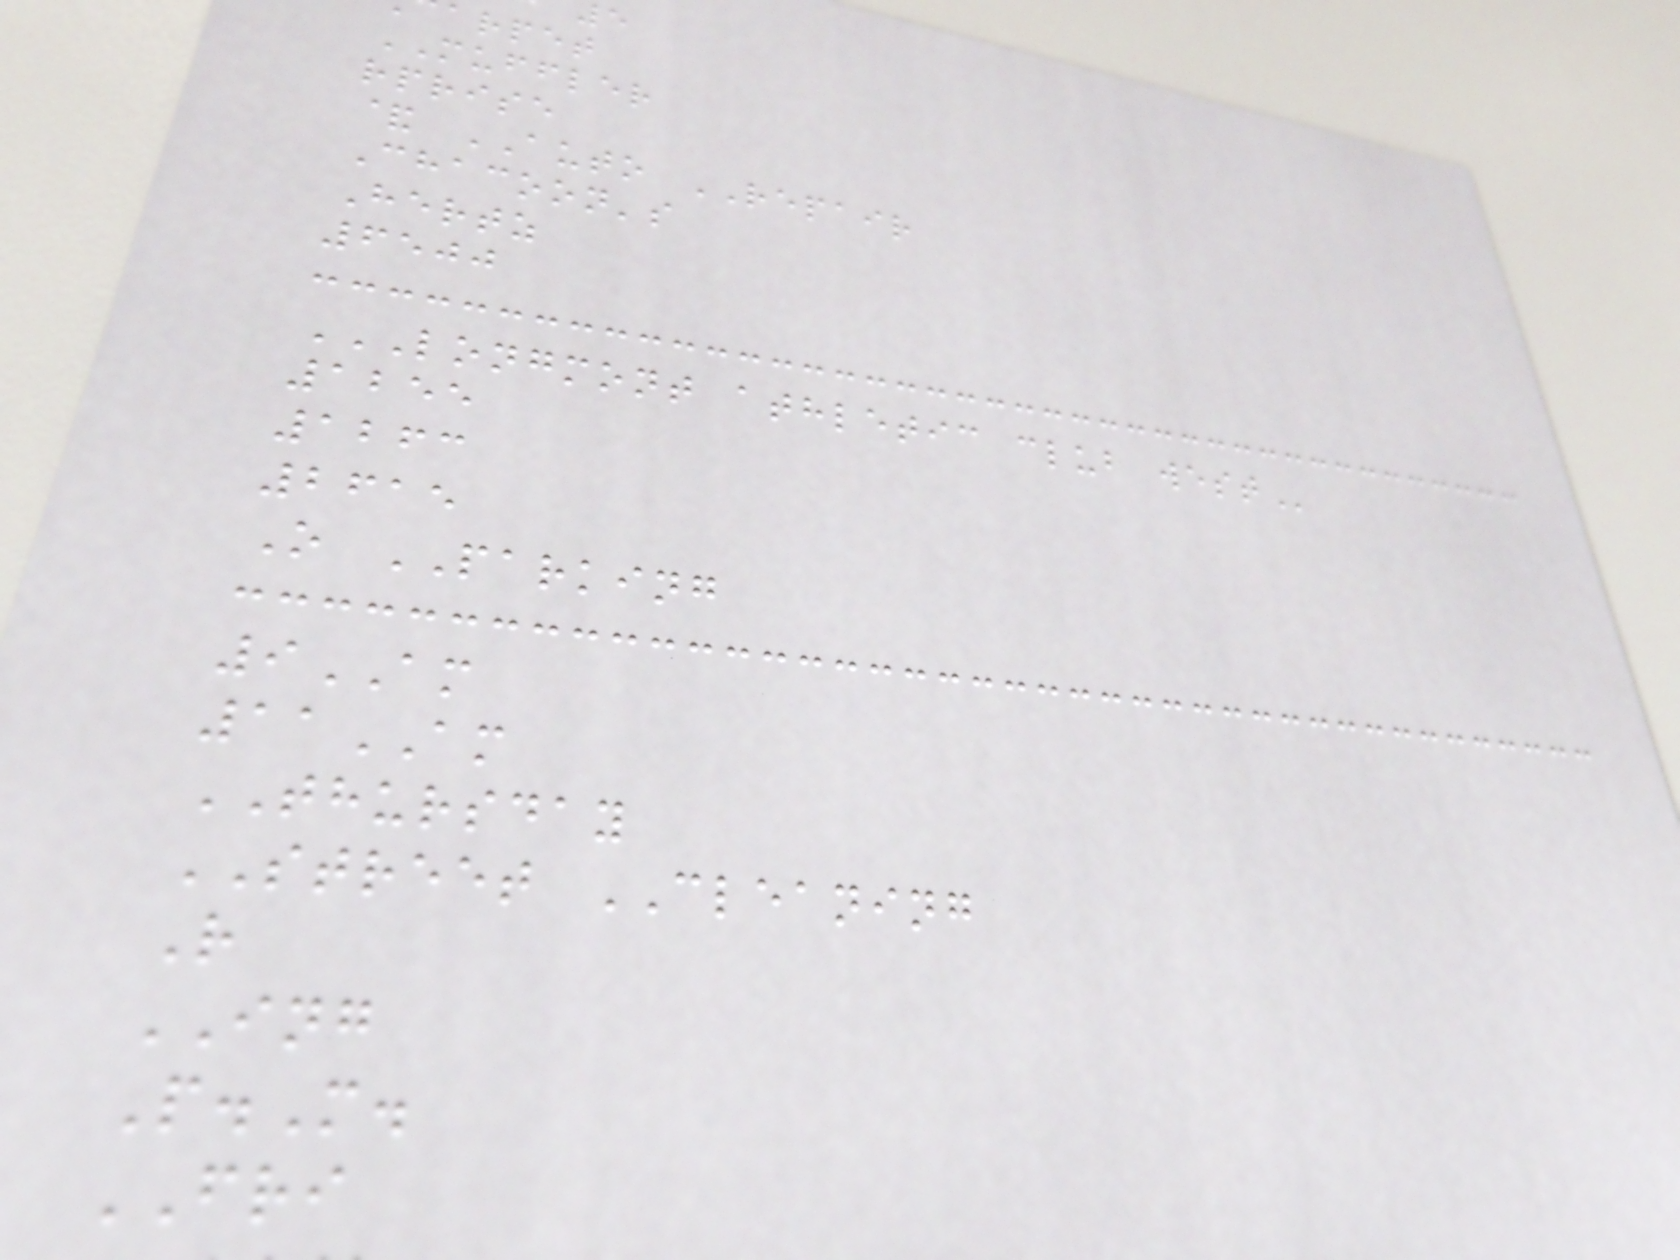arpet
MUFFLER
rprise
& AUTO REPAIR
Chacoon's
Hertz
6500
LONGMONT ATHLETIC CLUB WEST
1255
1263
2615
O PARKING
9AM
11AM
THURSDAY
STREET CLEANING
R
ING
P.M.
FRI
